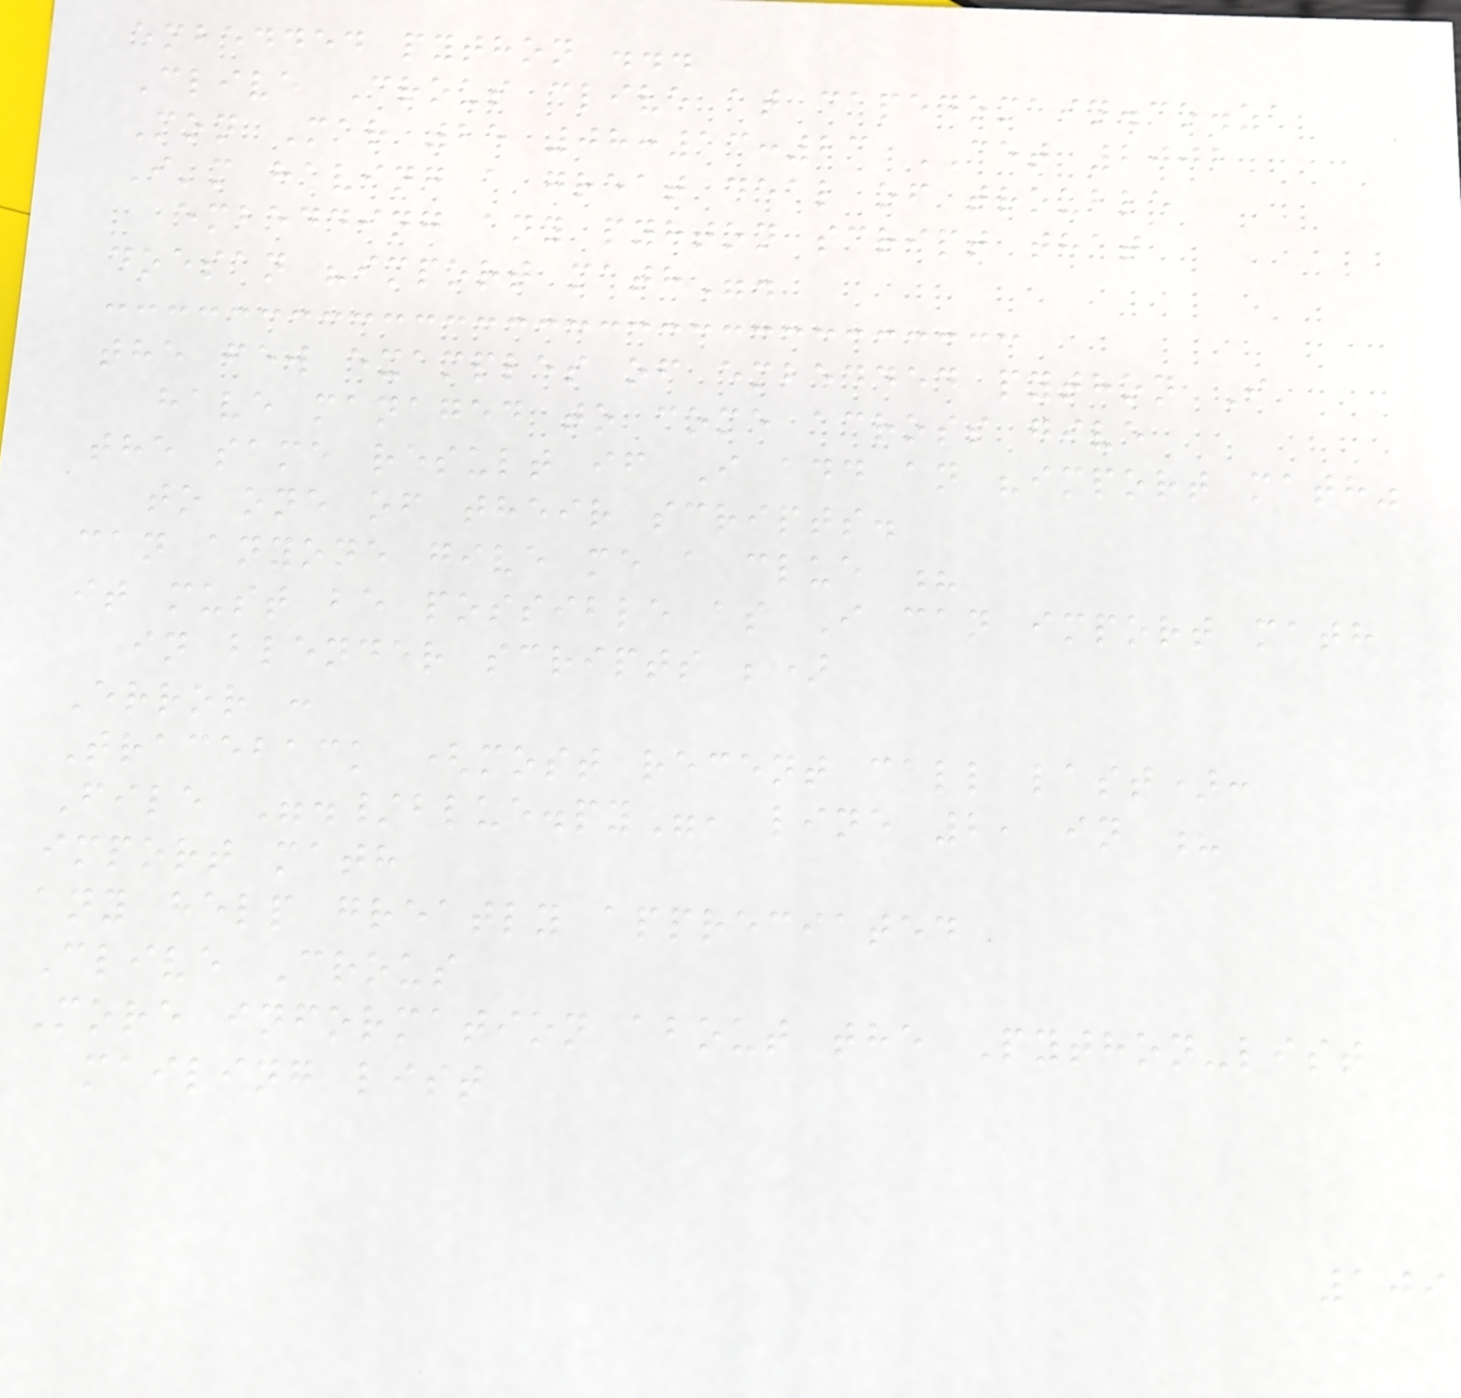embedded python ...
Clive Crous clive at capedomain.co.za
Mon Mar 25 08:13:23 CET 2002
I'm having a great deal of trouble
embedding any pyhton script that
doesan "import math".
the few examples of embedded python I
have managed to come across give
the same result if I add an "import math"
to one of their scripts.
can anyone give me a clue ?
it must be possible as I can import math
in blender scripts ;)
Error :
Traceback (most recent call last):
File "./blue.py", line 2, in ?
import math
any help greatly appreciated
Clive Crous
More information about the Python-list
mailing list
109
